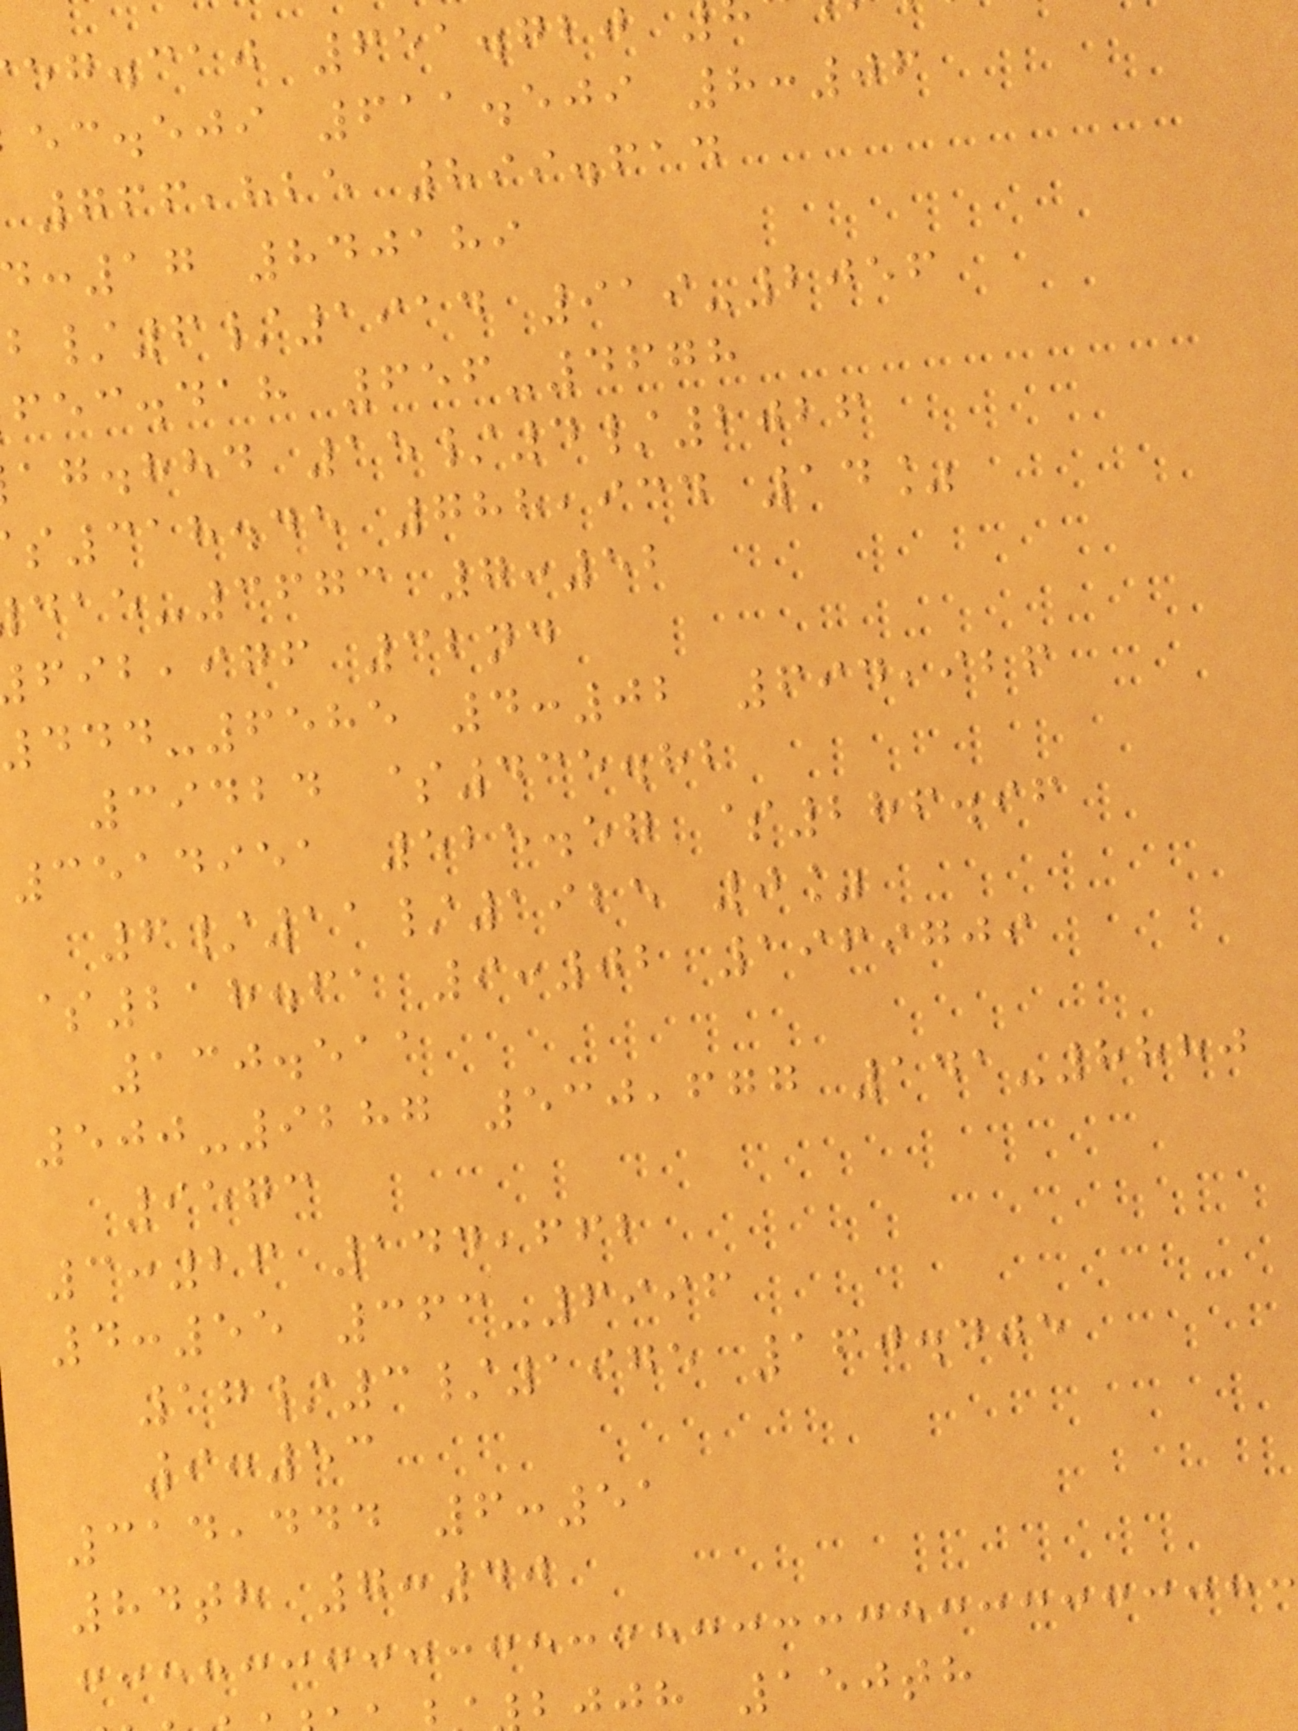eg.caj 651.720
ec.eji 611.509 8:06
766,825 899.614
:17 840189
/6/1914 919-2056
fec.dah 656-4678
ag.hhd 15/4/2026
318.45 788,934 14%
-3673 7:52
,igf 32nd
-6585 4:02 694,926
39424 $435.82
3514951 525.57 $286.96
6/11/1925 0%
$218.61 9:02 1969709
130.511
500-9287 530,677 141-8880
9573
3:26 144,662
4:55 363-6996
17/3/1975 160.405
9:53
314,444 6:51
84th 7:40
jjh 150th
